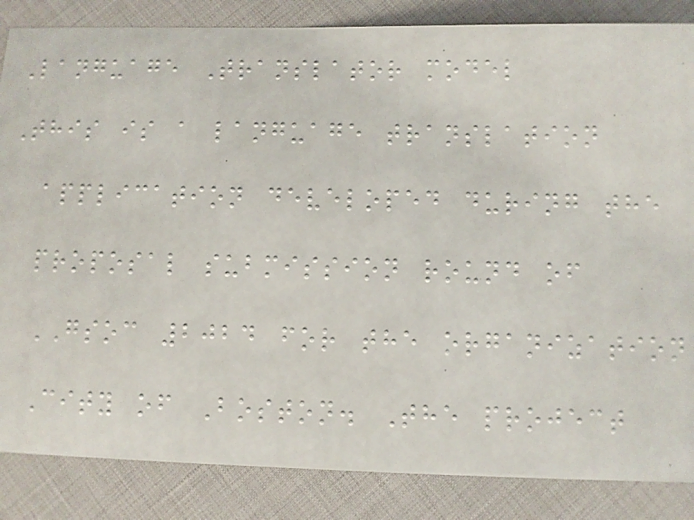Language Translator model
This is a language translation
application developed during the
proposal submission round of
GSOC 2024 for the organization
City of Boston. The project
